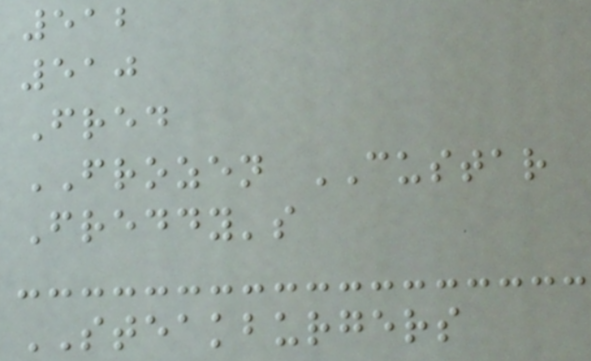512
510
Fred
FROZEN CUSTAR
Freddy's
STEAKBURGERS
